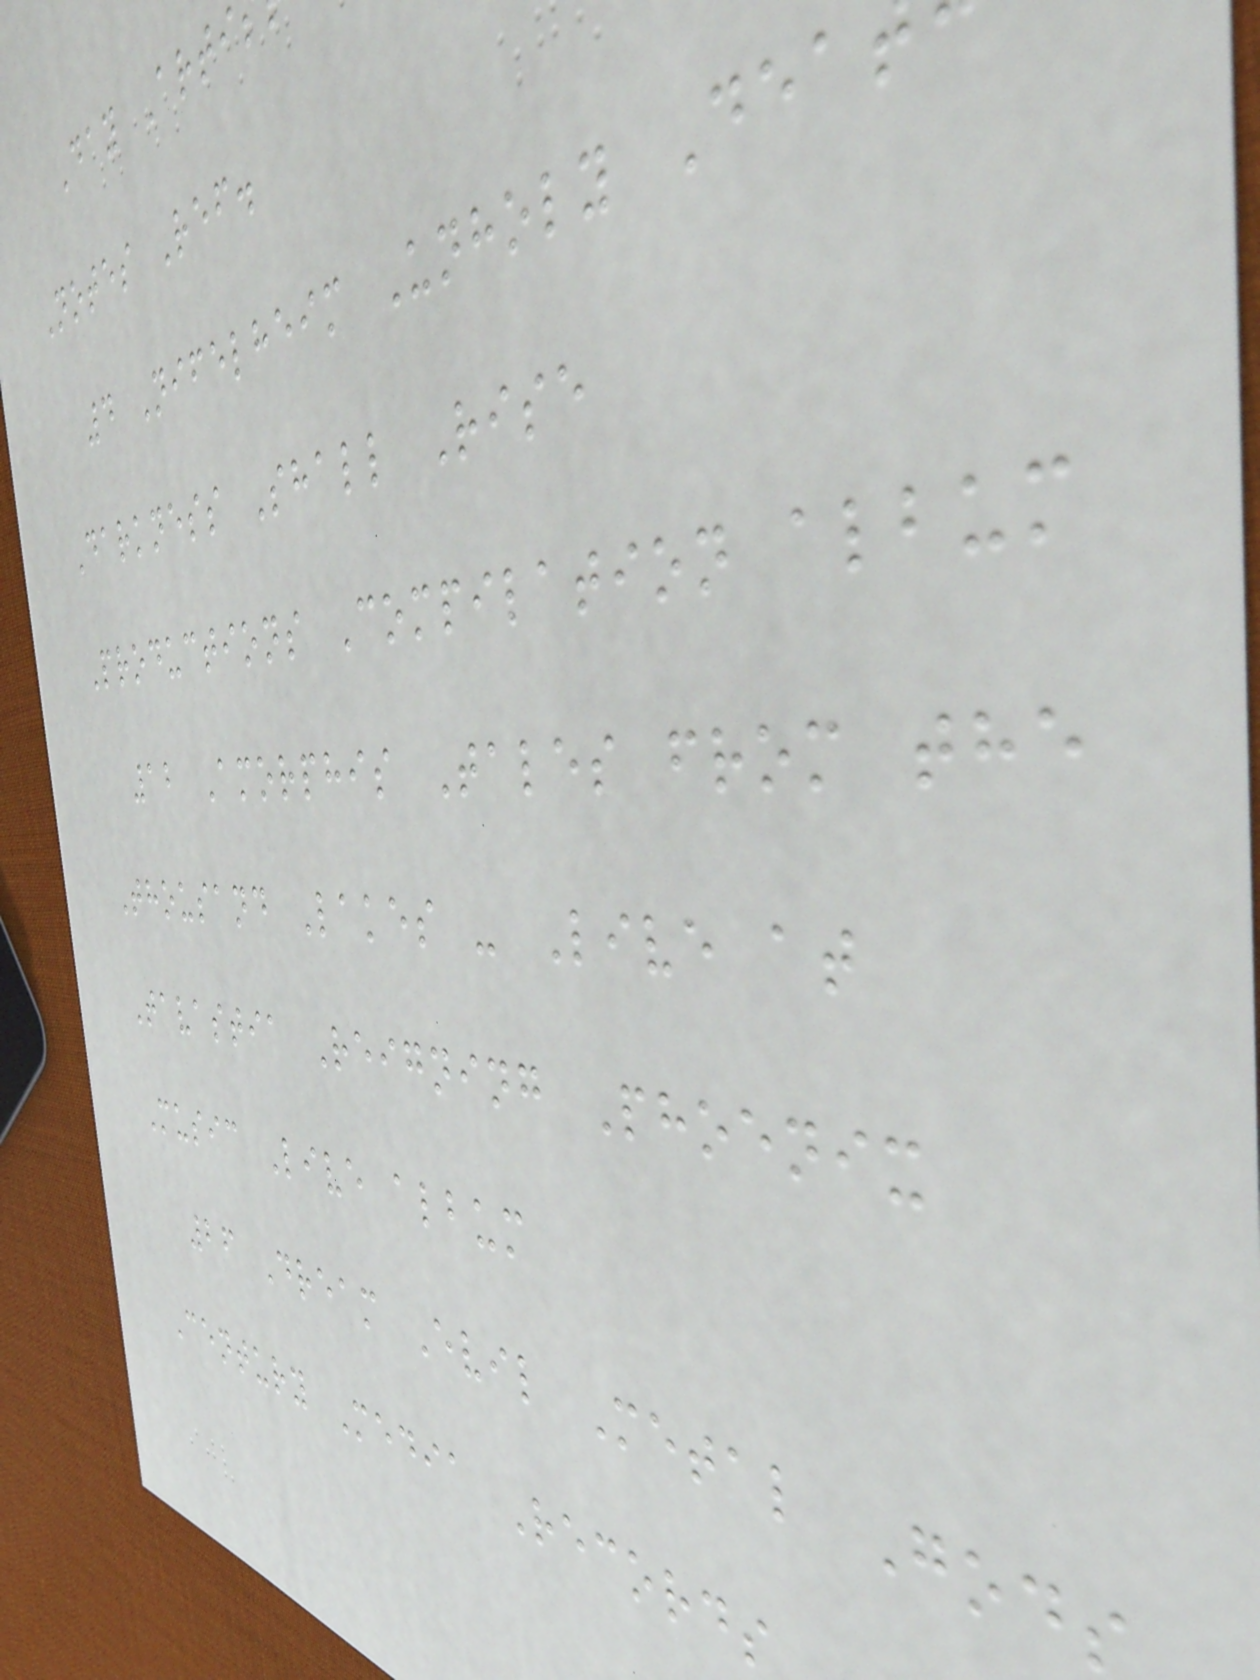Day Arti
Notes Ref.
4 Nifelheim Unholy Dea
Darkness Shall Rise
Productions Compilation album
12 Amorphis Tales from the
Thousand Lakes - Live at
Tavastia Reigning Phoenix
Music Live album
26 Dream Evil Metal God
Century Media Records
